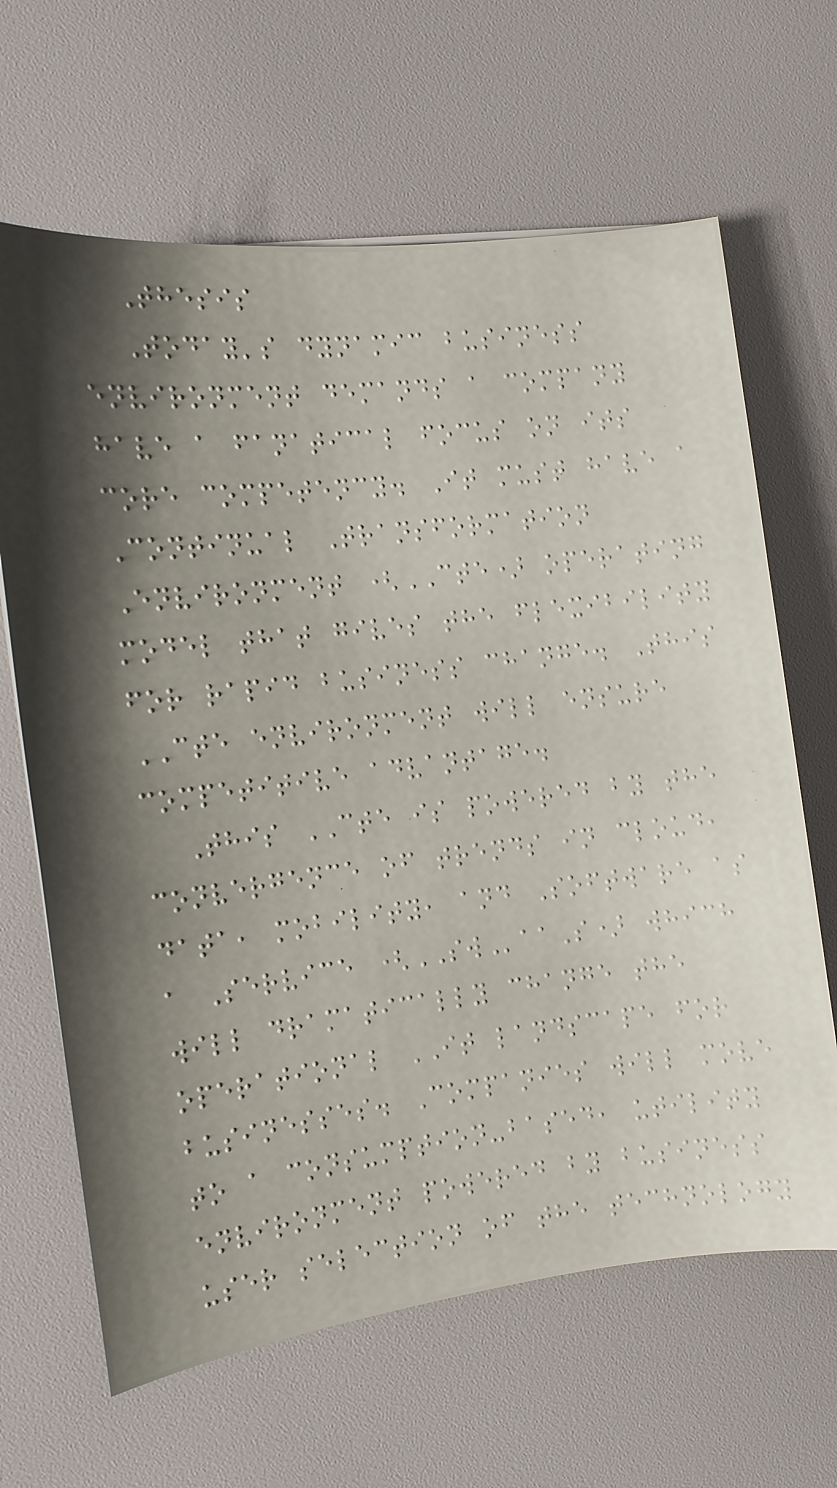Thesis
Today's dynamic business
environment demands a company
have a fanatical focus on its
core competency. It must have a
Continual Transformation
Environment (CTE) operating
model that gives the flexibility
for rapid business change. This
CTE environment will ensure
competitive advantage.
This CTE is powered by the
convergence of trends in cloud,
data, mobility, and Software as
a Service (SWaaS) which
will dramatically change the
operational IT landscape for
businesses. Companies will move
to a consumption-based, utility
environment powered by business
user selection of the technology
